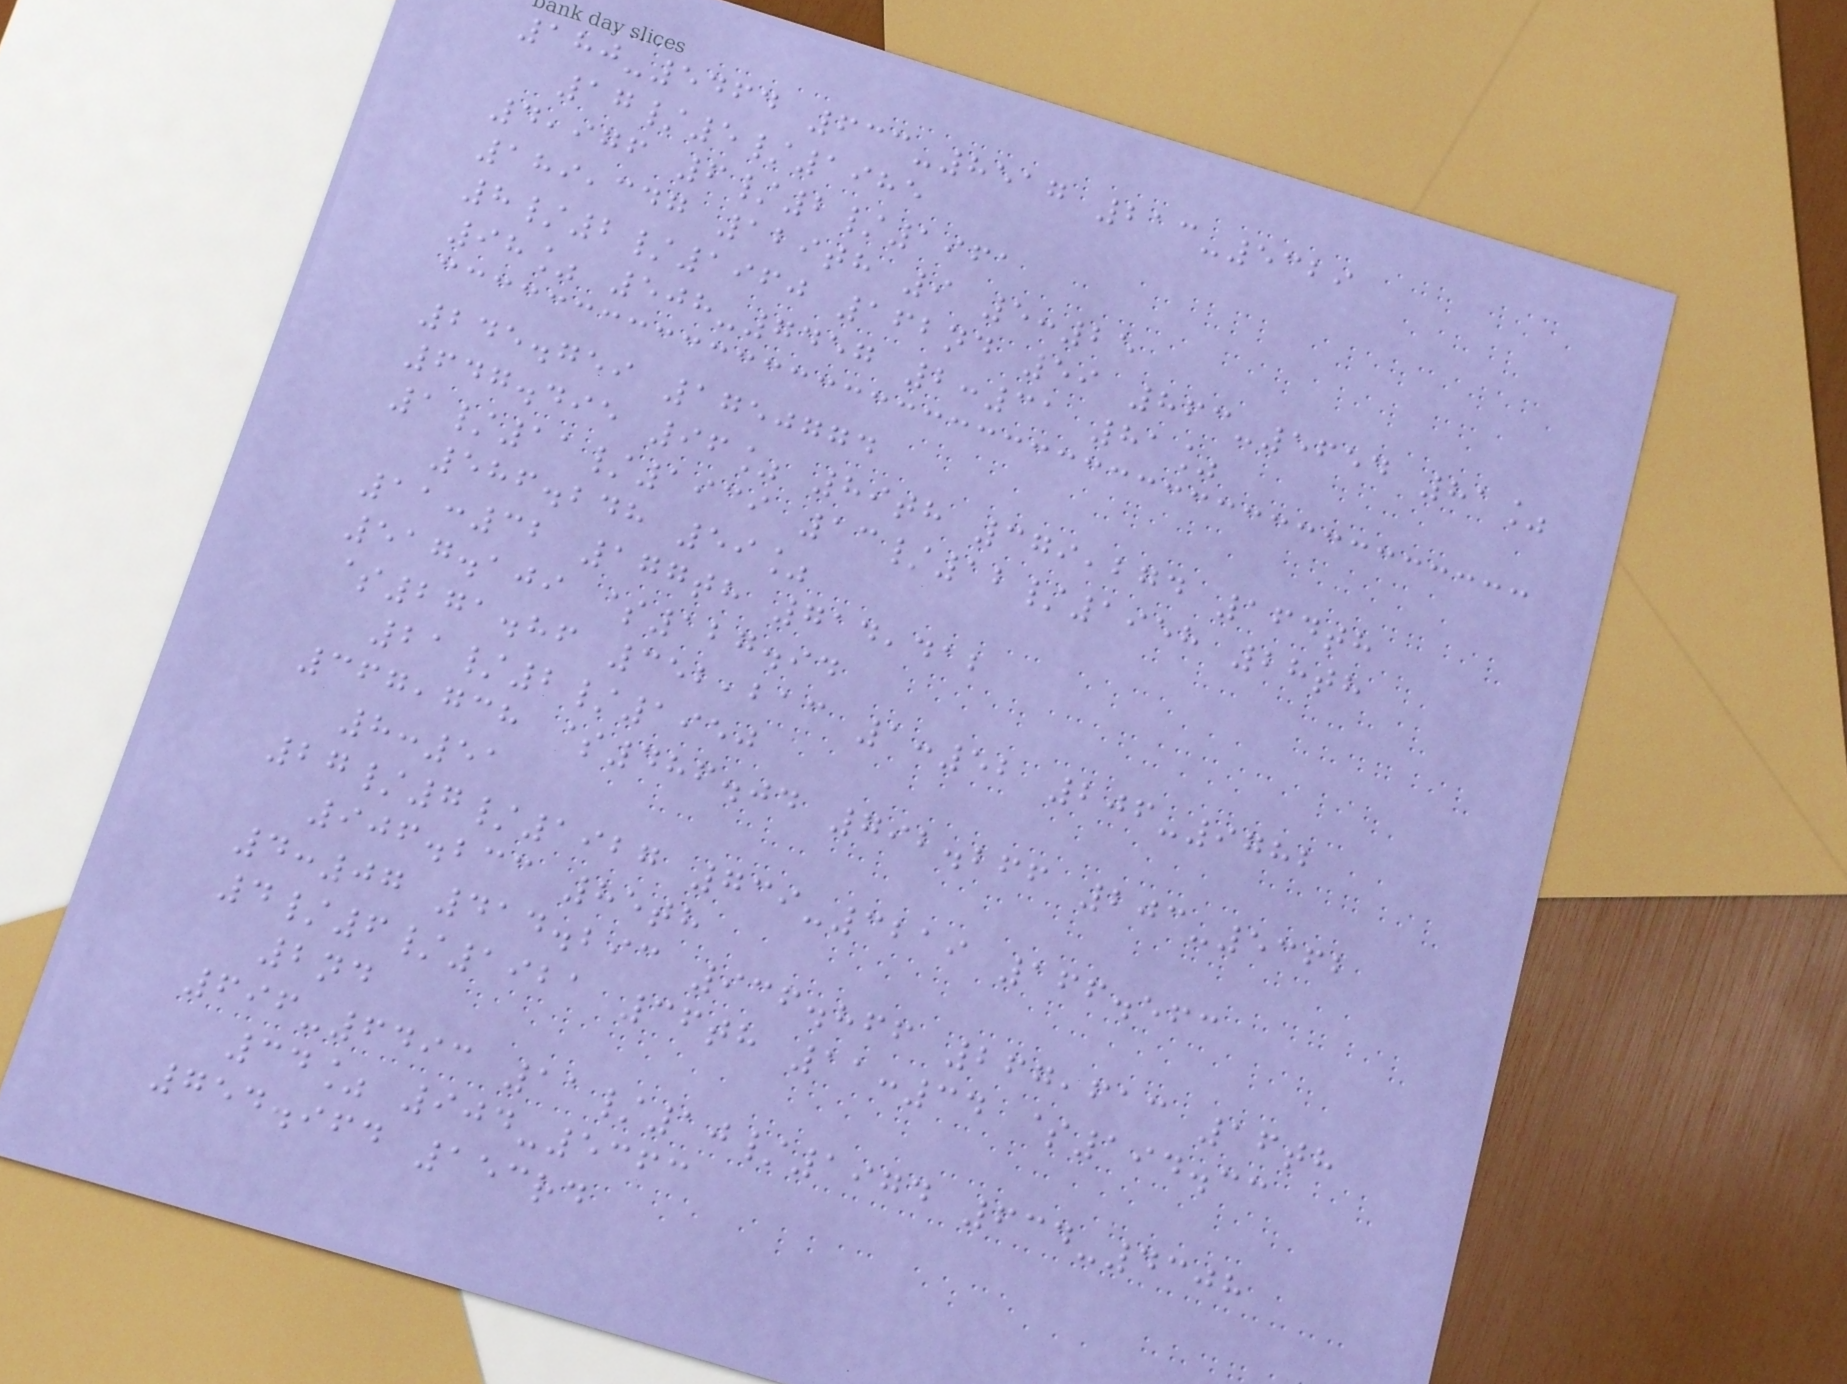180-5464 633-8517 213-5329
17/5/1985
4,976 6/2/1961
189,347 129th 9 5:25
8/2/1960 162nd 59 863-5654 81%
98% 508-7457 2:31 81%
245.759 1750774
647.495 96% 89th 379,274 164th
1/11/1939 13/12/1958 28th
586.248 59%
11:32 177th 714,412
517.109 $127.94
$271.86 352,213 1:52 206-9782
21/2/1950
367,738 $486.04 792.266 203-5362
8:51
27/7/1927 739-3219 166.563
906.233 85th
4:07 414.293 936.866 267,613 16th
4/6/1921 36th 11:34 $194.33
2nd
696-6493 11/10/1974 634-4308
34% 904-5363
754.964 153rd
